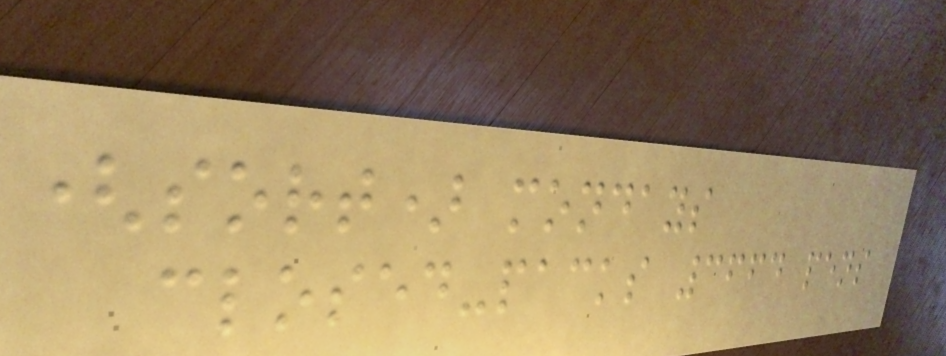(sort) mondays
closed-packs 3664 pens
